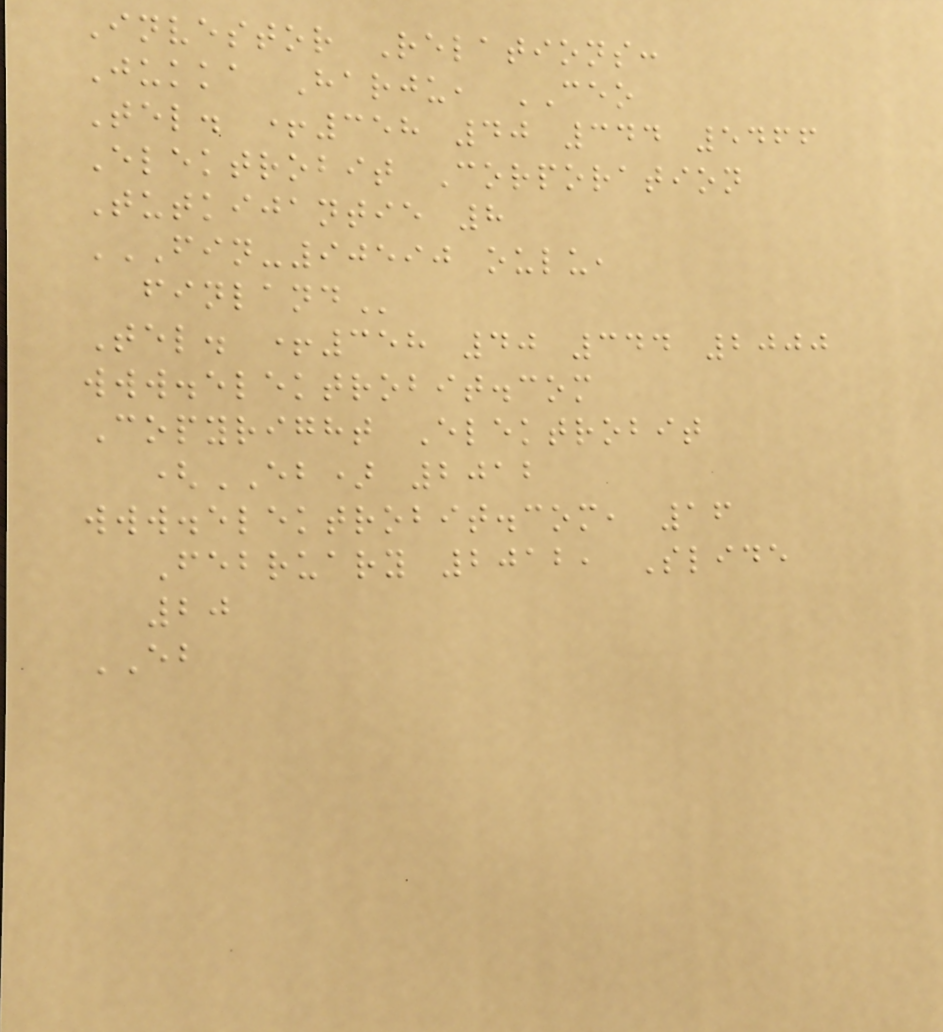Investor Relations:
Jukka Harju, CEO
Tel. +358 40 344 5466
Elektrobit Corporation
Tutkijantie 8
FIN-90590 OULU,
FINLAND
Tel. +358 40 344 2000
www.elektrobit.com
Copyright Elektrobit
(EB) 2012
www.elektrobit.com, 16
February 2012, Slide
20
EB
